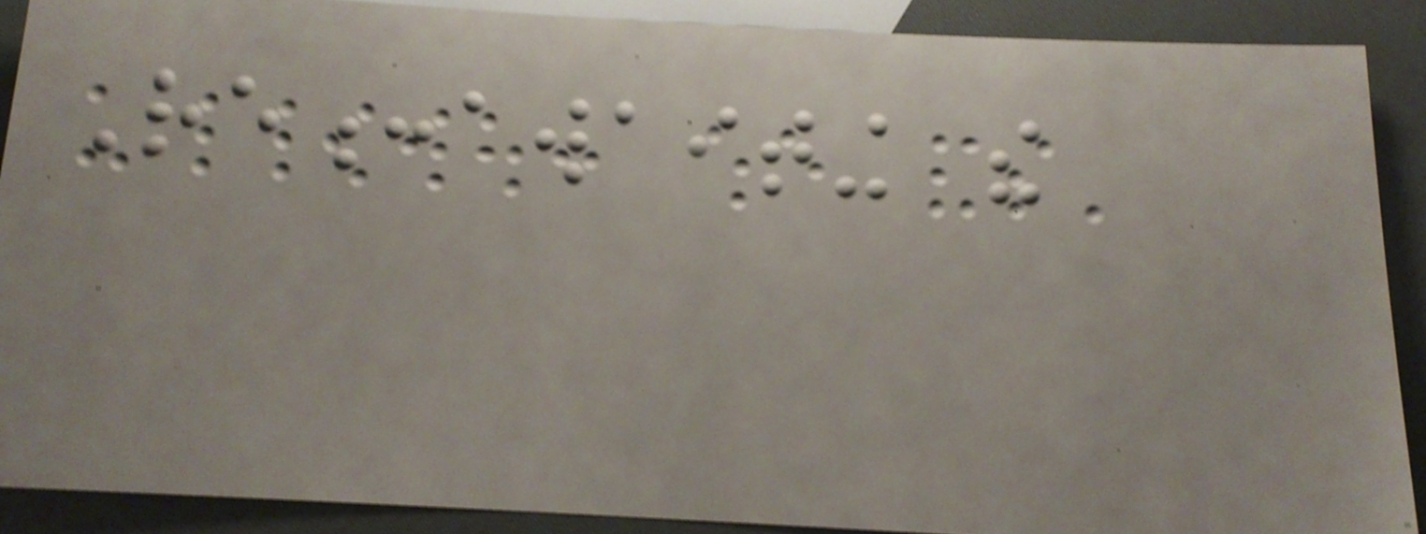Re:awaiting the
